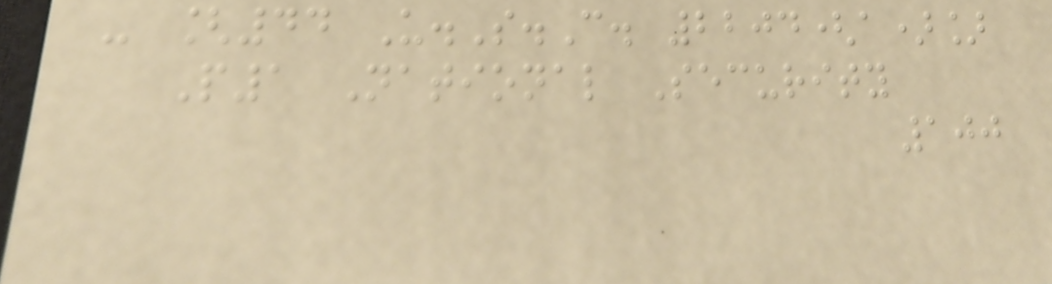- [44 U.S.C. 2204(a)]
P1 National Security
100
